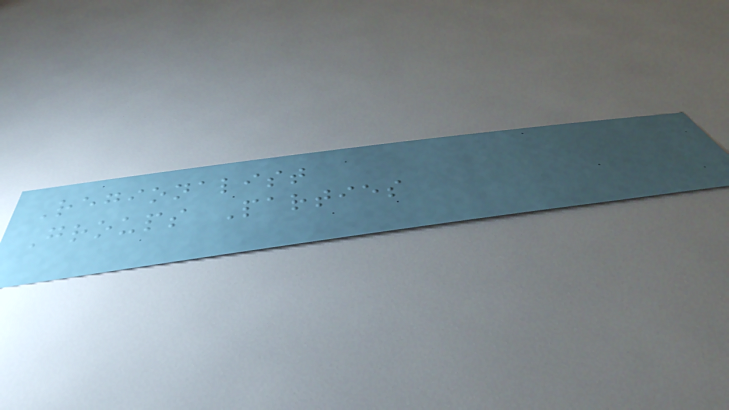Regionalist
Groups Parties
